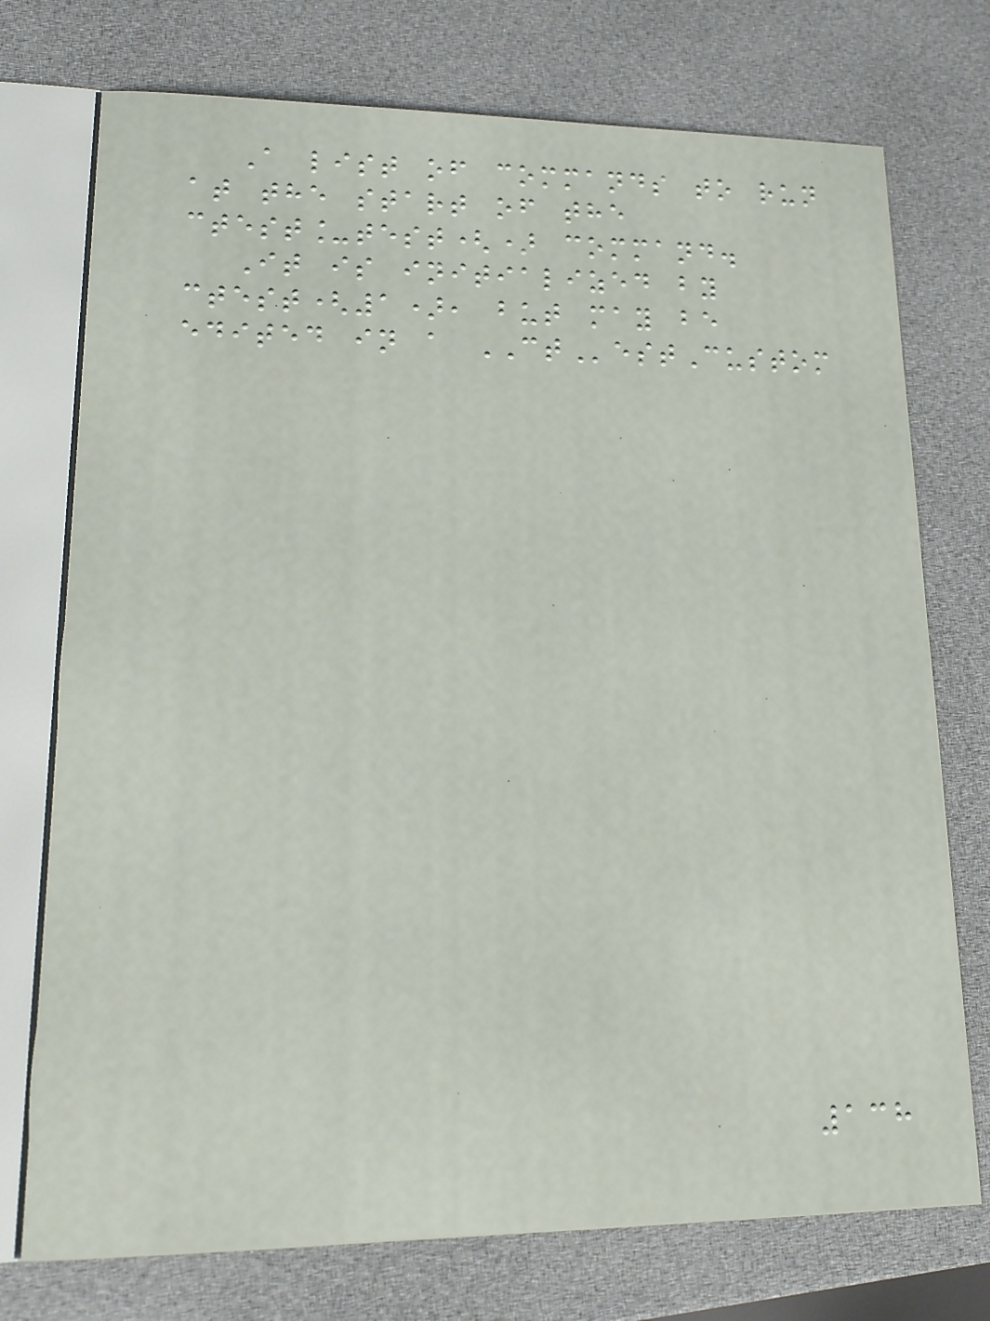A list of commands to run
at the start of the
ctest_test() command.
It is initialized by
ctest(1), but may be
edited in a CTestCustom
138
